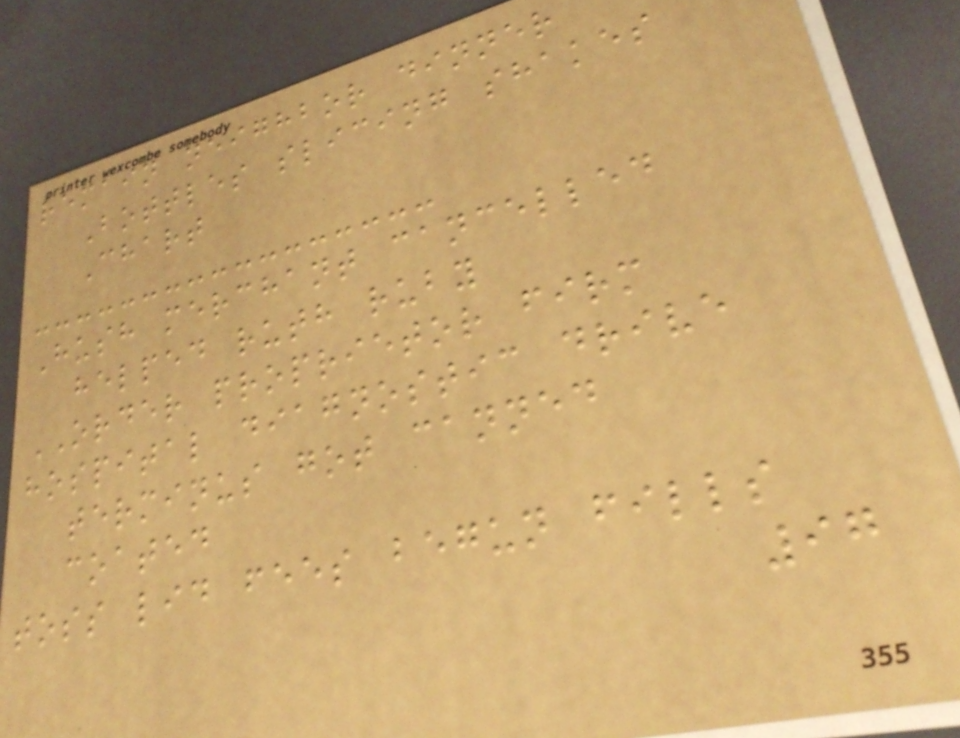remain neighbor dinner
Bottles slicing shakes
Chart
Hush merchant cancelled
helped ruth ruby
ORDER proprietor firm
hospital diagnostic drive
terminus got canned
coated
toss lid fees begun fills
97
